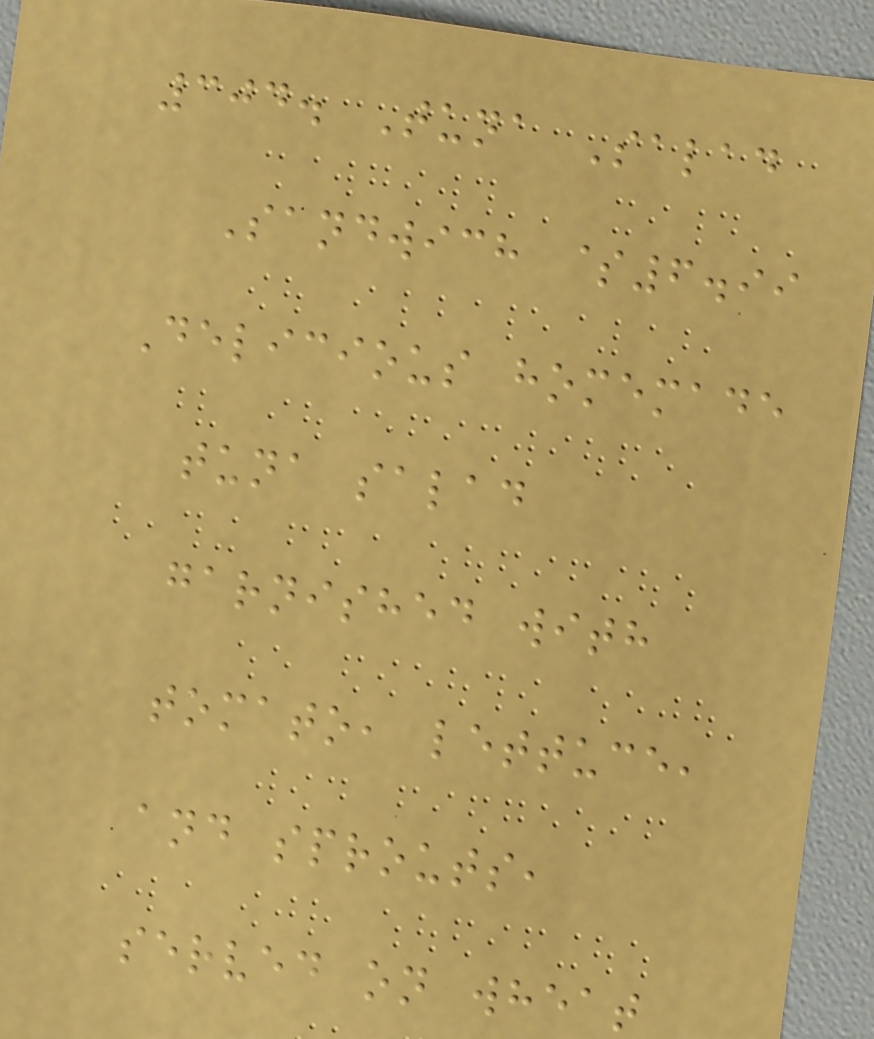304. Tuna Salad
Sandwich $6.99
Delicious homemade
tuna salad
garnished with
tomato, lettuce,
and sprouts,
served on wheat
